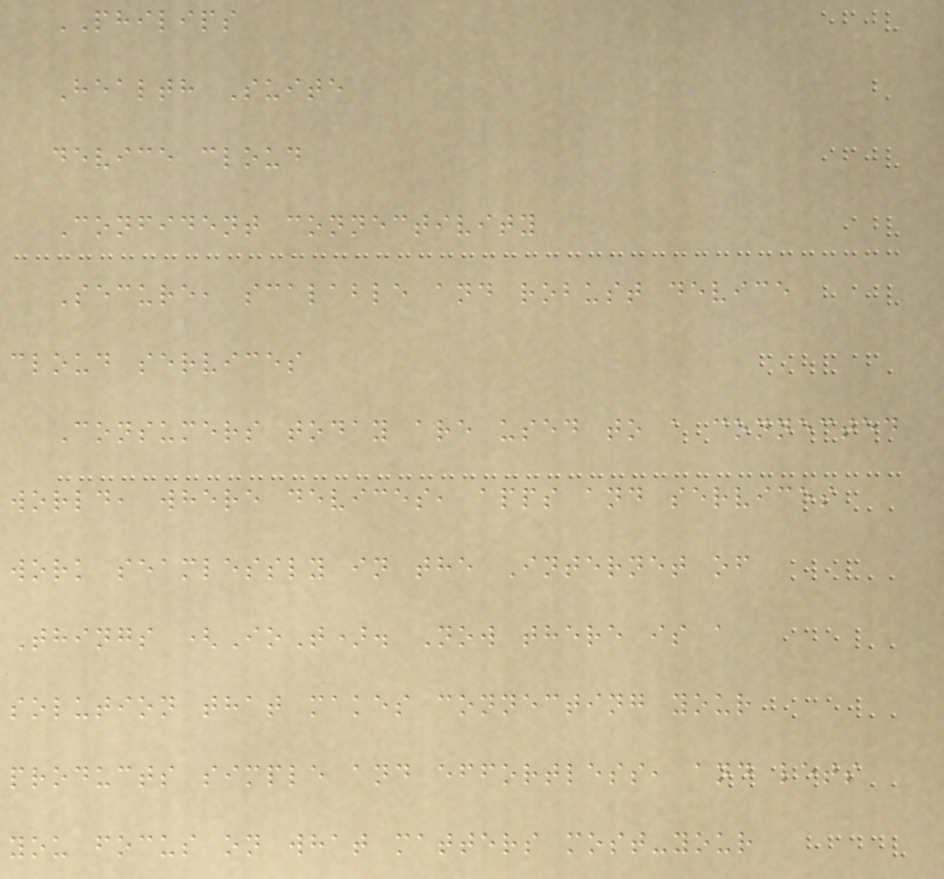PHILIPS
Health Suite
device cloud
Confident connectivity
Secure, scalable and robust device
cloud services
Consumers today are used to a connected
world, where devices, apps and services
work seamlessly in the Internet of
Things (IoT). Now there is a
solution that makes connecting your
products simple and effortless, and lets
you focus on what matters most-your
